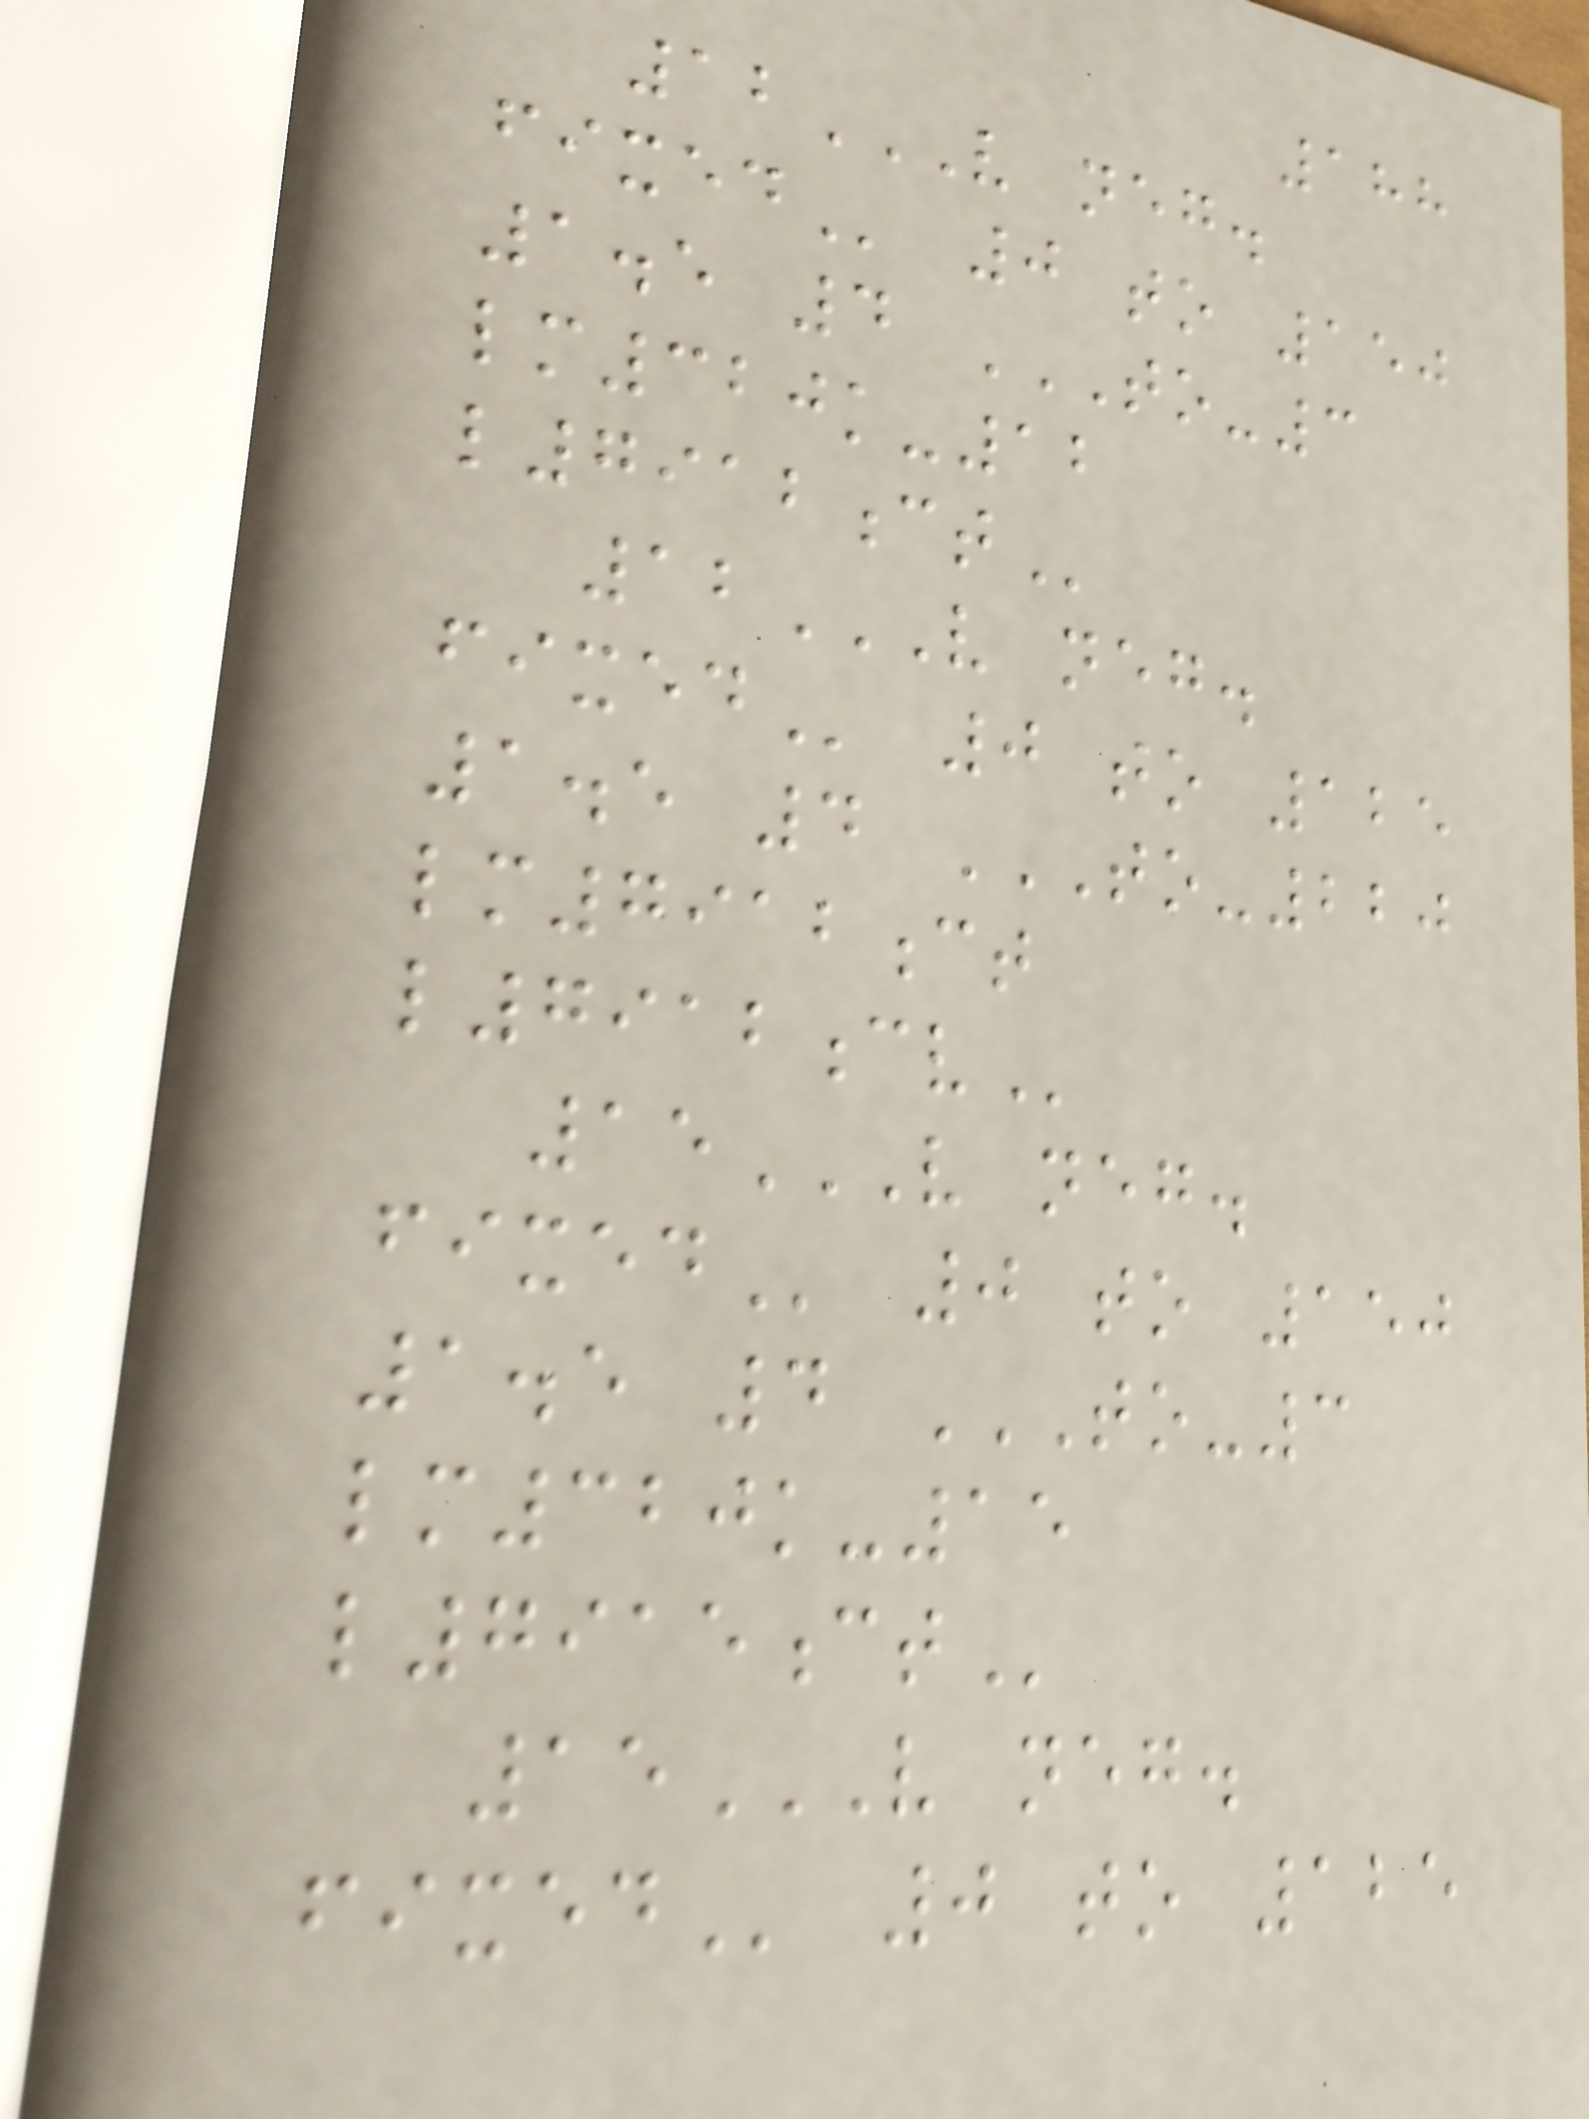188
12V NEG.
FIXED 0 to 150
1.5 4 TO-3
LM320K-12
L7912CT
12V NEG.
FIXED 0 to 125
1.5 4 TO-220
LM7912CT
L7912CV
15V NEG.
FIXED 0 to 150
1.5 4 TO-3
LM320K-15
L7915CT
15V NEG.
FIXED 0 to 125
